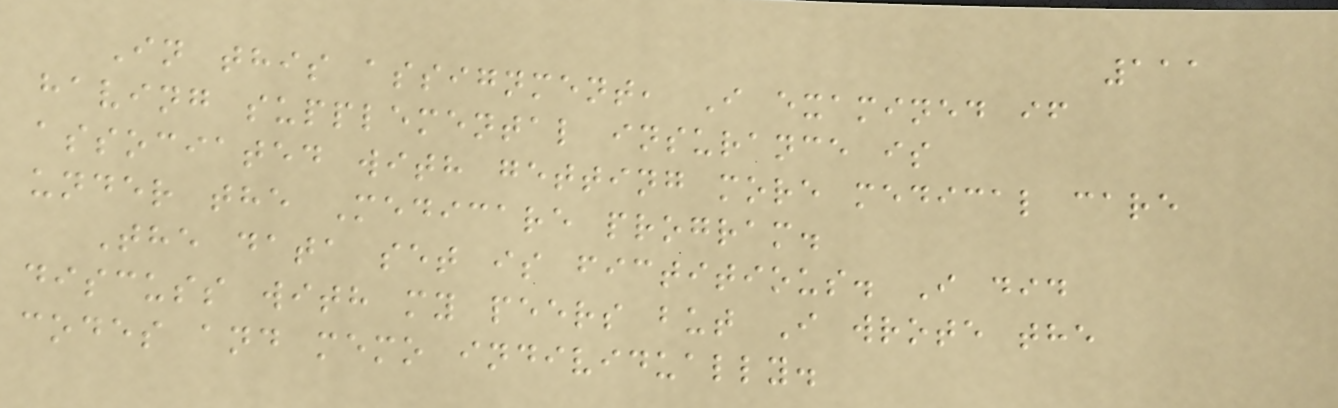111
In this assignment, I examined if
having supplemental insurance is
associated with getting more medical care
under the Medicare program.
The data set is fictitious. I did
discuss with my peers but I wrote the
codes and memo individually.
